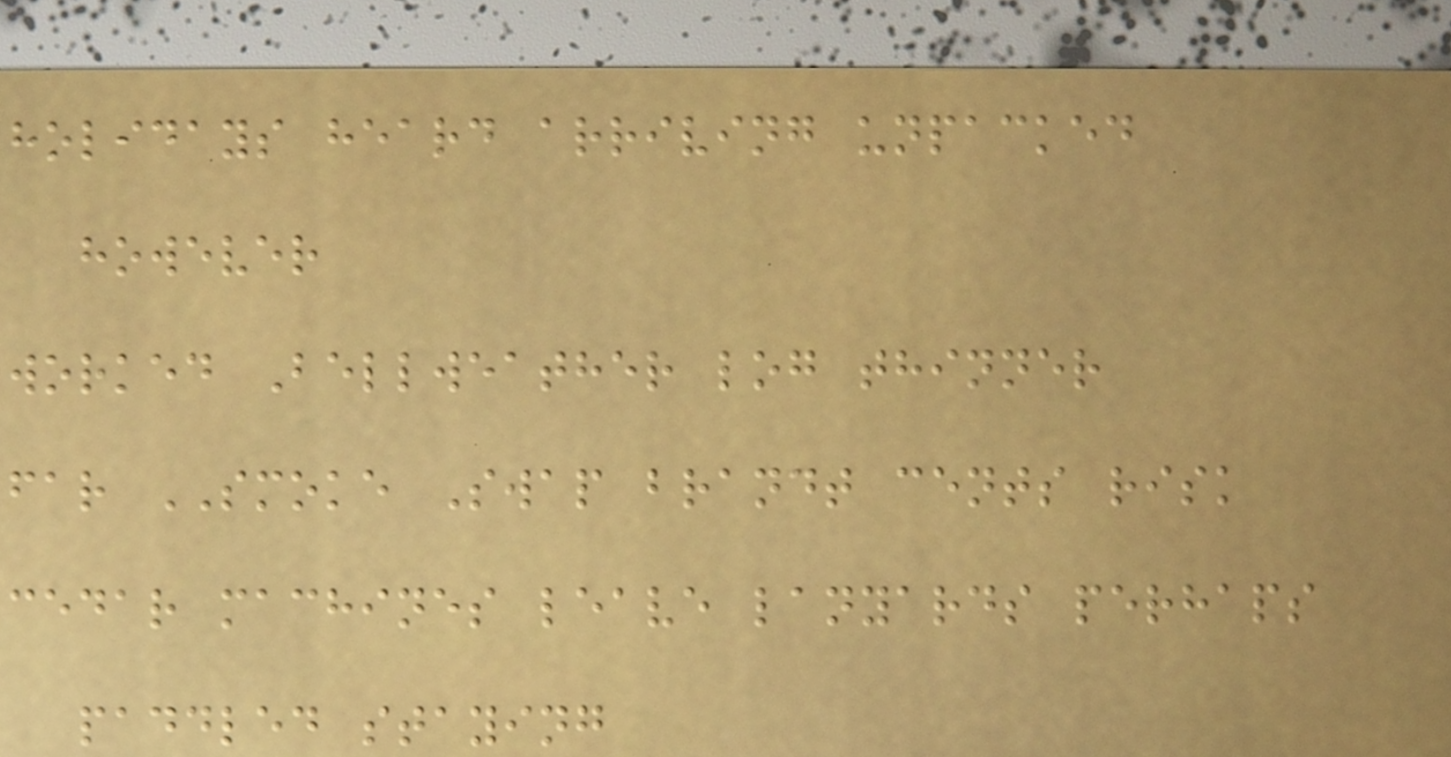holidays heard arriving unpacked
however
worked Bellweather log thinner
far SMOKE Swap brandt cents risk
cedar machines leave lanyards perhaps
paddled staying
